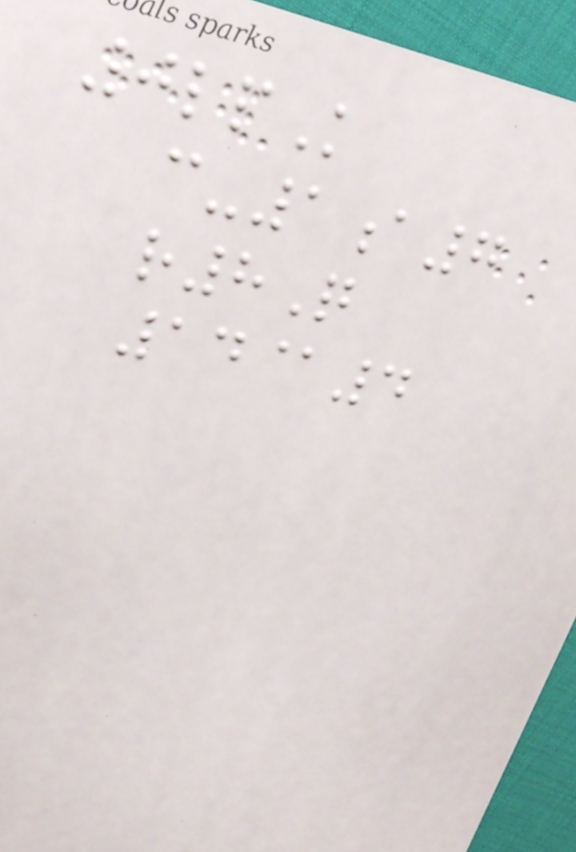0lpK
c-1a7
r8Q
14@4
